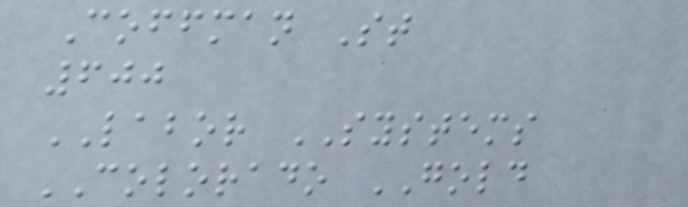Coffman St
600
LABOR SYSTEMS
COLORADO GOLD
